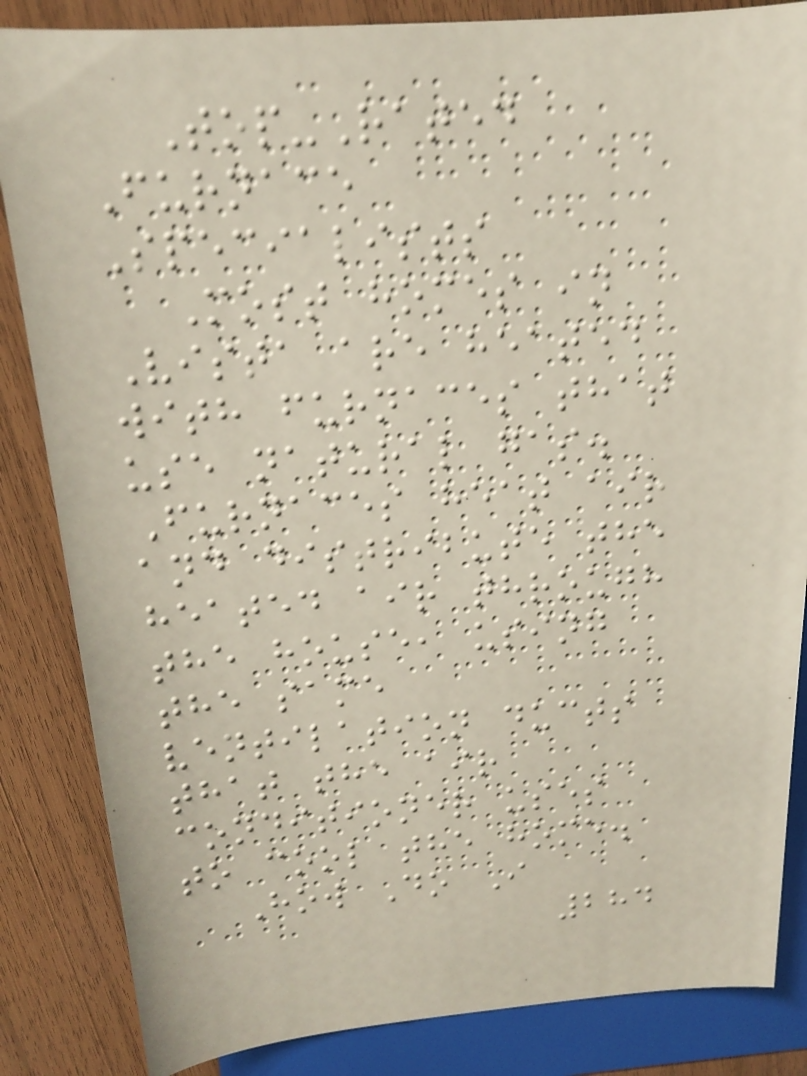Top-Rated
Furnace
Specialists
Most homes in
Vista are heated
with furnaces that
use natural gas.
Furnaces heat air
and distribute the
heated air through
the house, using
the same
ventilation ducts
that the air
conditioner uses
to cool the home.
How Do I
284
